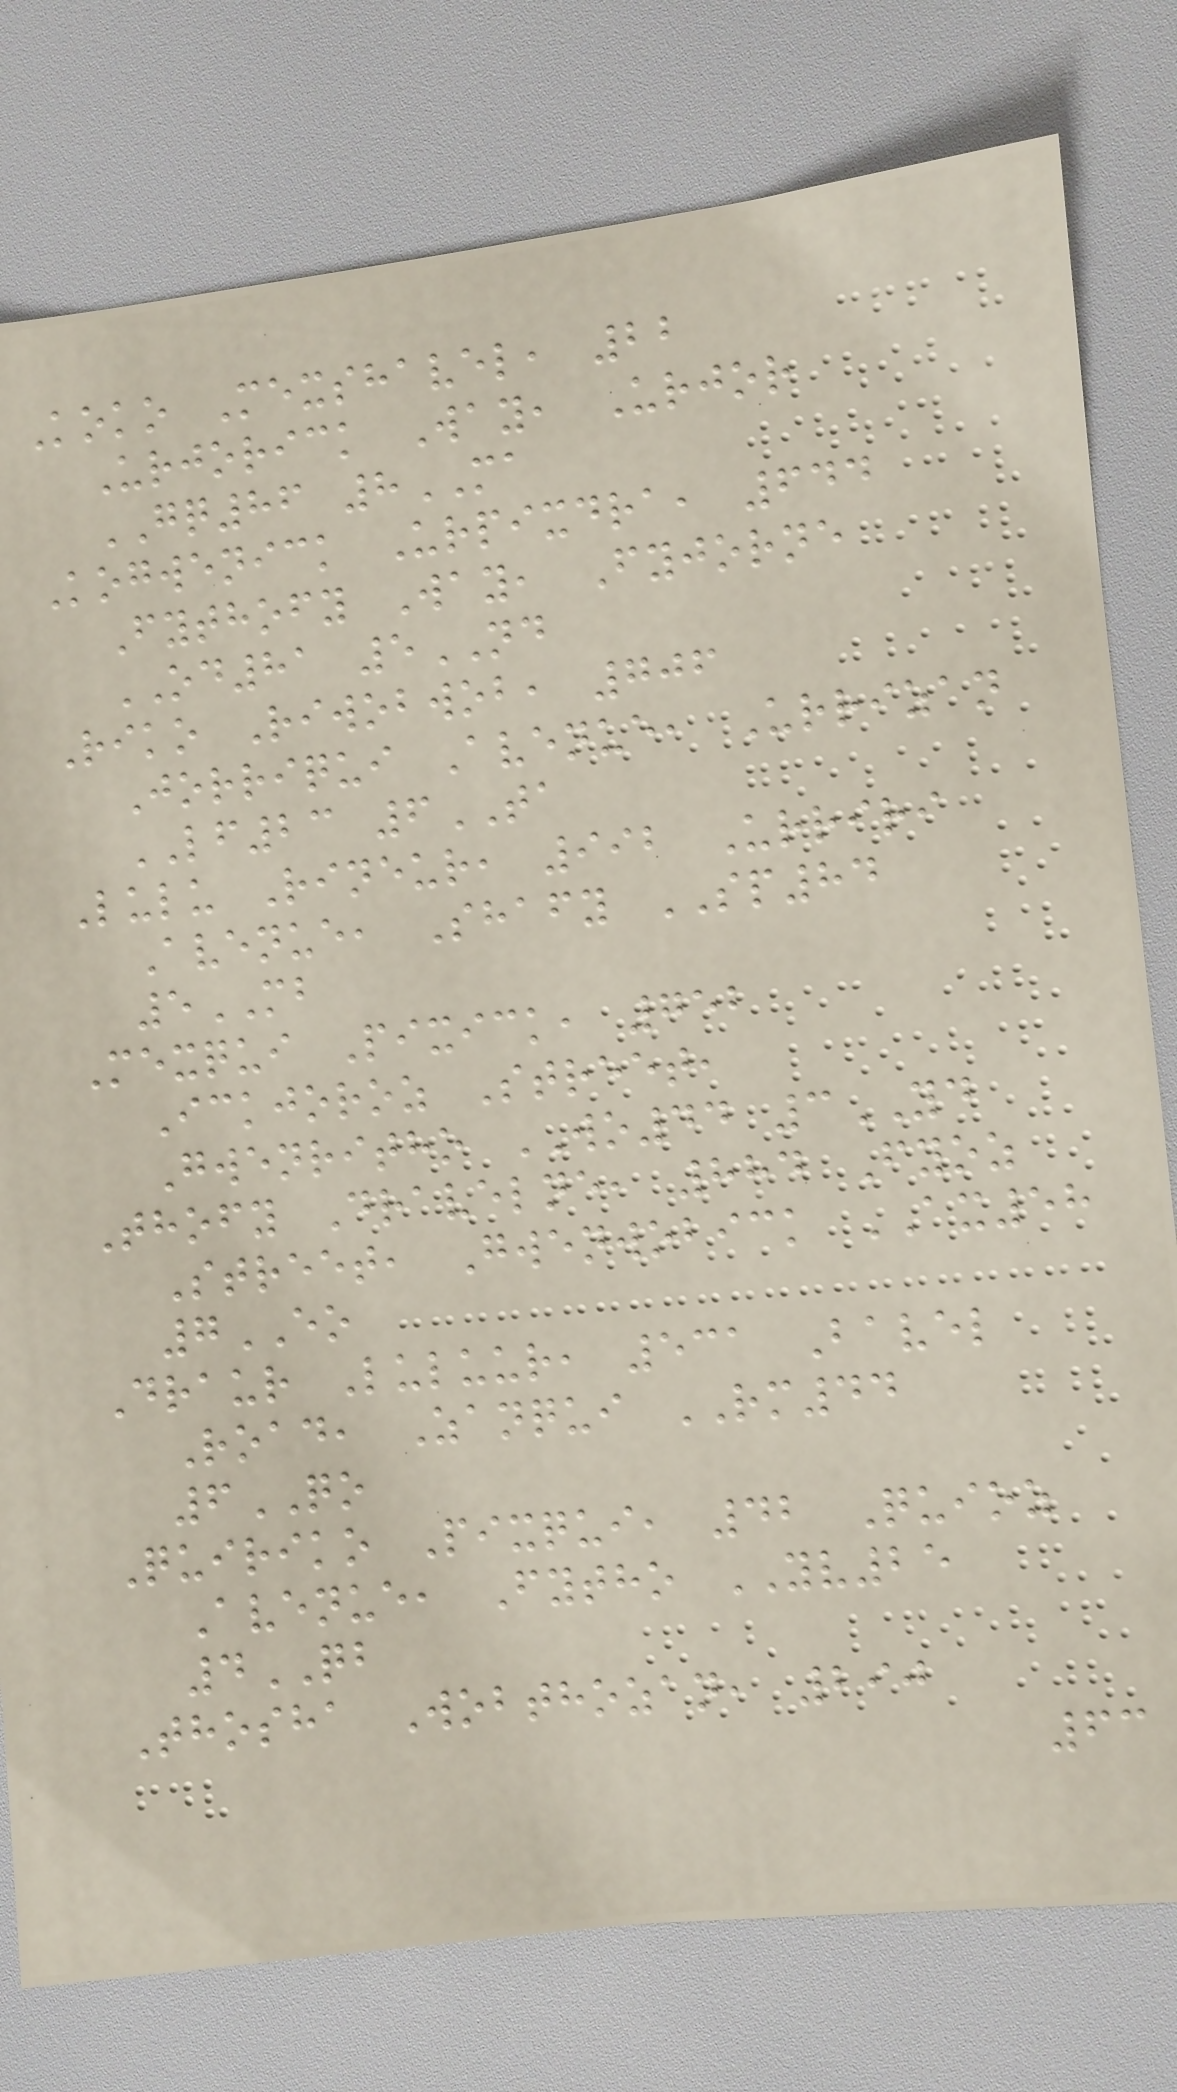Koko Mexshavel, 22
Urjorick Way, Urjor
GQ86 8MA
Kogwenick Urpixdra, 644
Fythofy Way, Fyjorne
OD81 5ND
Riko Riwobwob, 706
Jorriqui Avenue, Urrizan
LF23 6TA
Lulu Rineur, 992 Urriri
Avenue, Shafy SP84
5MB
Mexqui Pixick, 752
Ickjoroz Street,
Gwenritho WO44 3YD
Thofy Dravelne, 884 Fyoz
Street, Gwenwobick AX58
7EO
Draur Luluur, 531 Bavel
Road, Zanqui RM44
6QO
Quiriko Pixqui, 42 Quioz
Avenue, Fytho YV25
4QB
Thosha Wobthozan, 290
63
